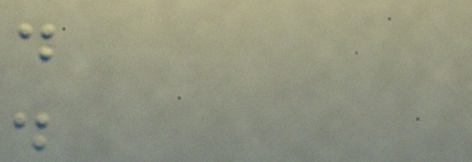.
.
